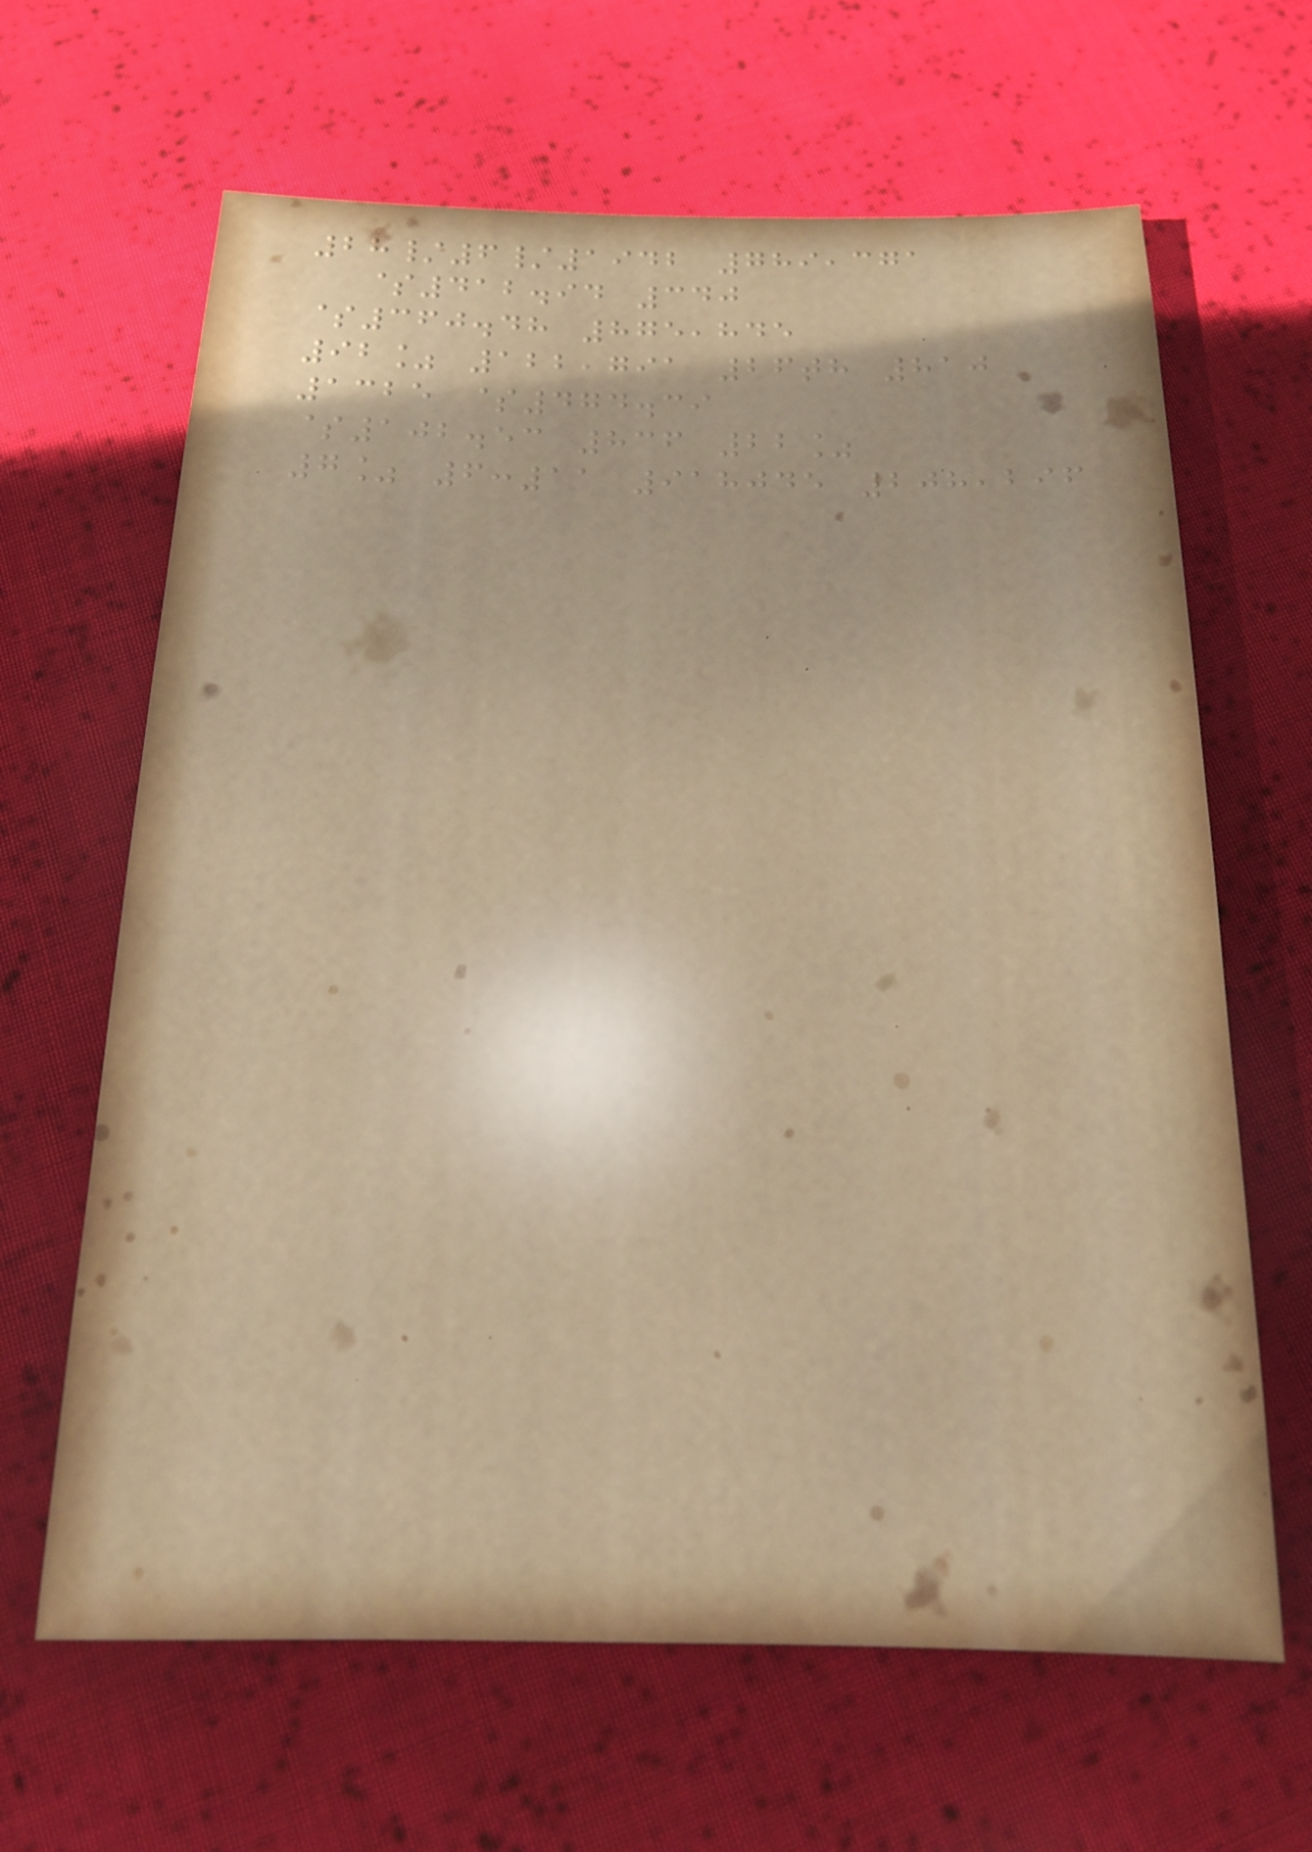28/6/1942 789,371
$412.94 340
$360.48 875,845
92% 122,791 26th 810
1325 $474.39
$102.53 836 22%
7% 6:11 918045 208,296
